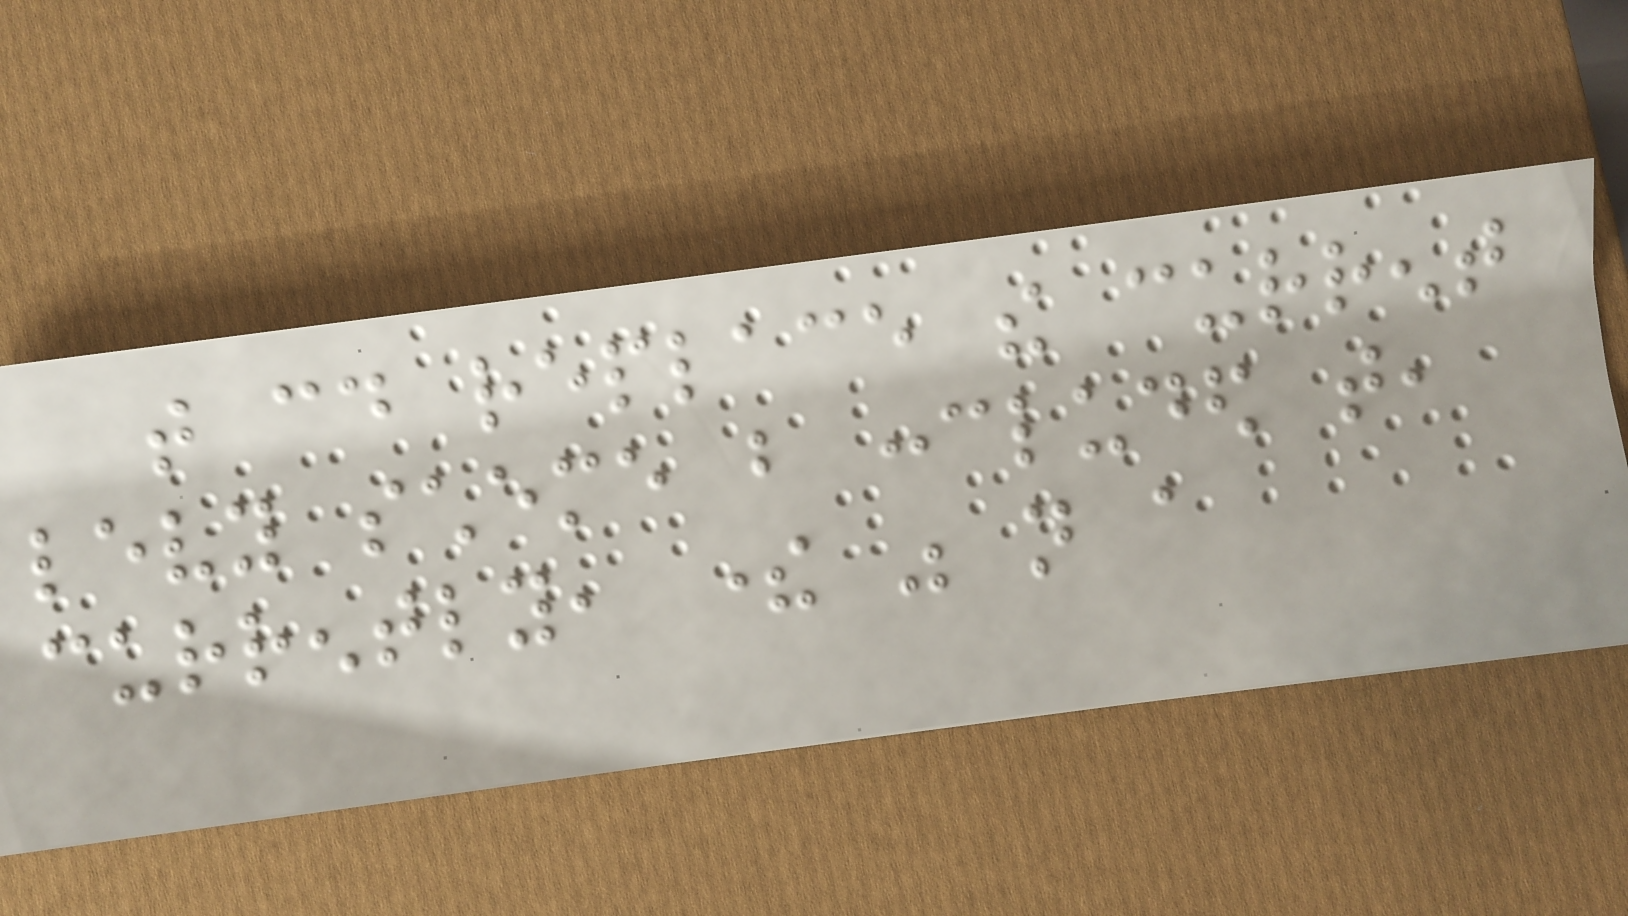that could replace the current
levy scheme but concluded that,
currently, there was not a
